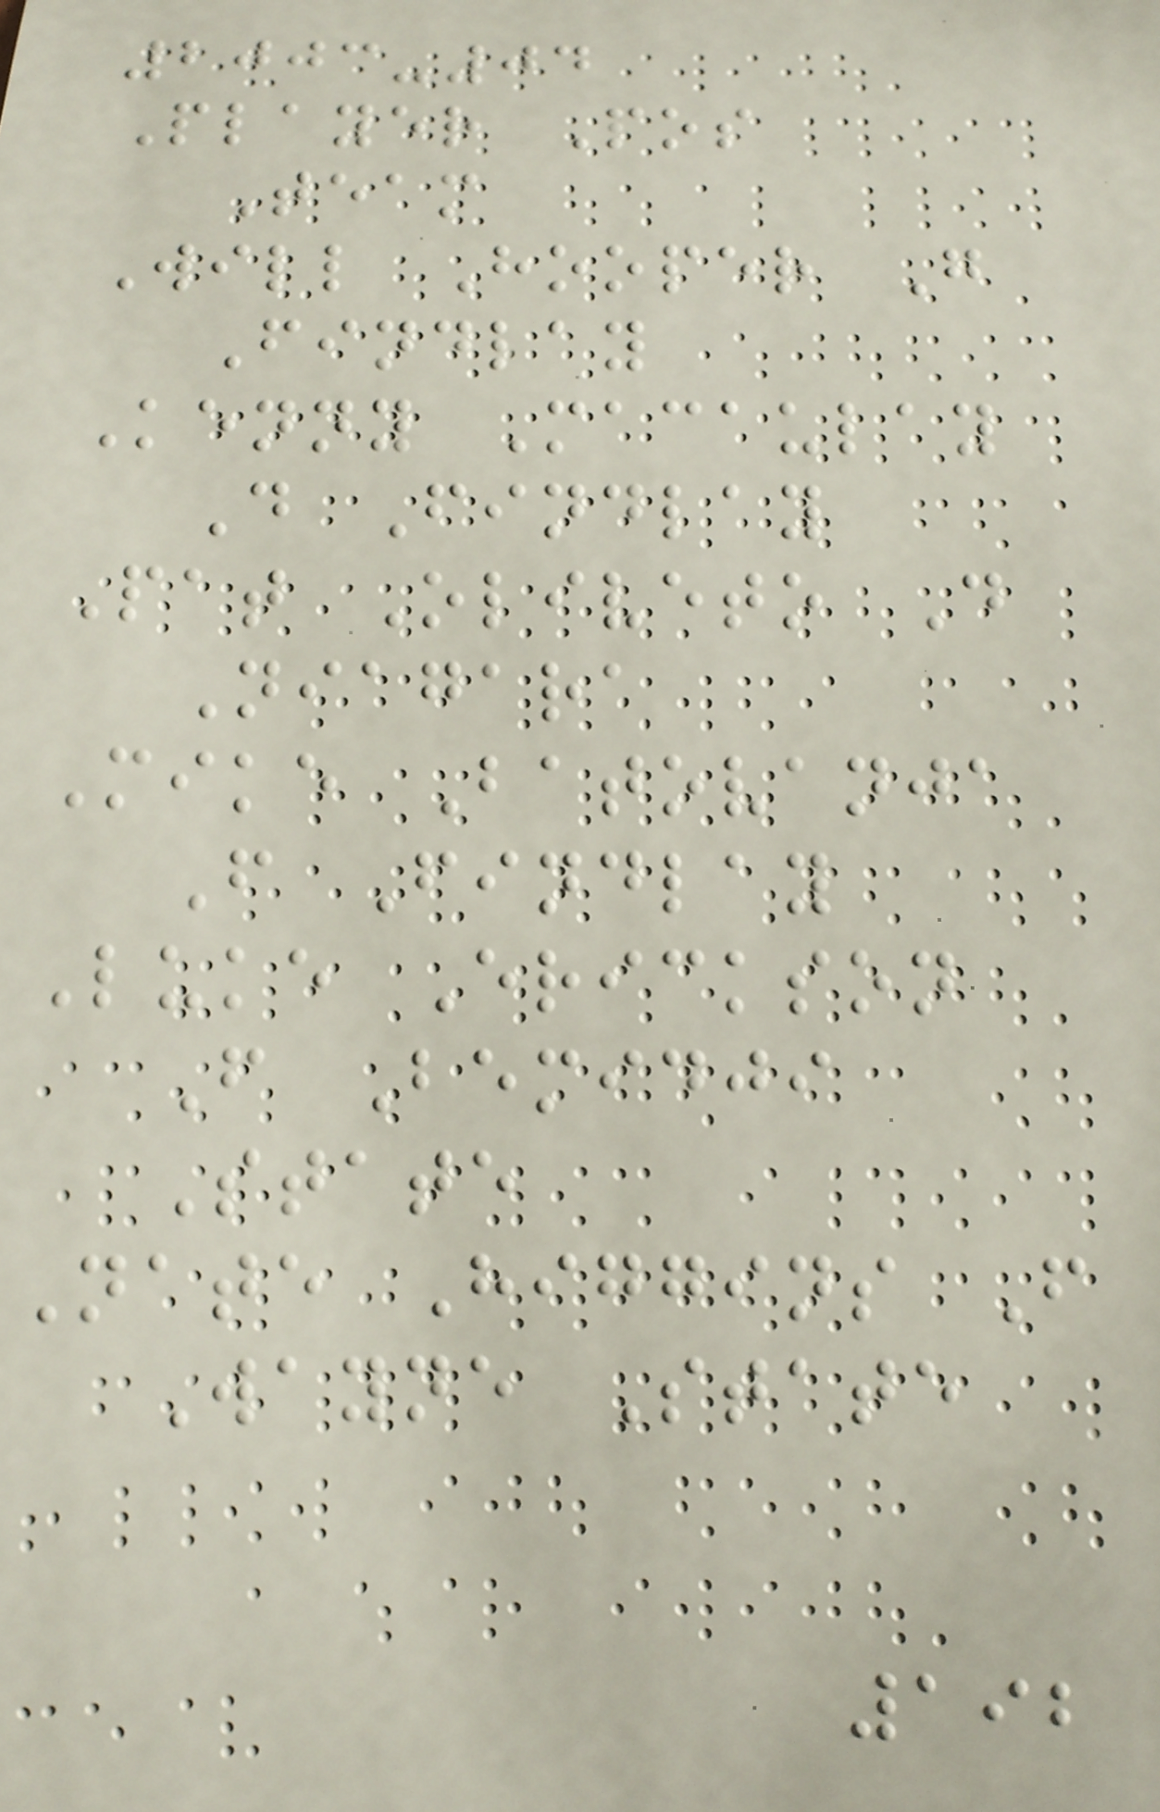2003-04
Player Pos
Team
Will Hooper G
Findlay
Kenny Macaulay
D Findlay
Pat Oliveto D
Niagara
Mike Batovanja
F Findlay
Luke Erickson
F Bemidji
State
Nate Higgins F
Wayne State
192
